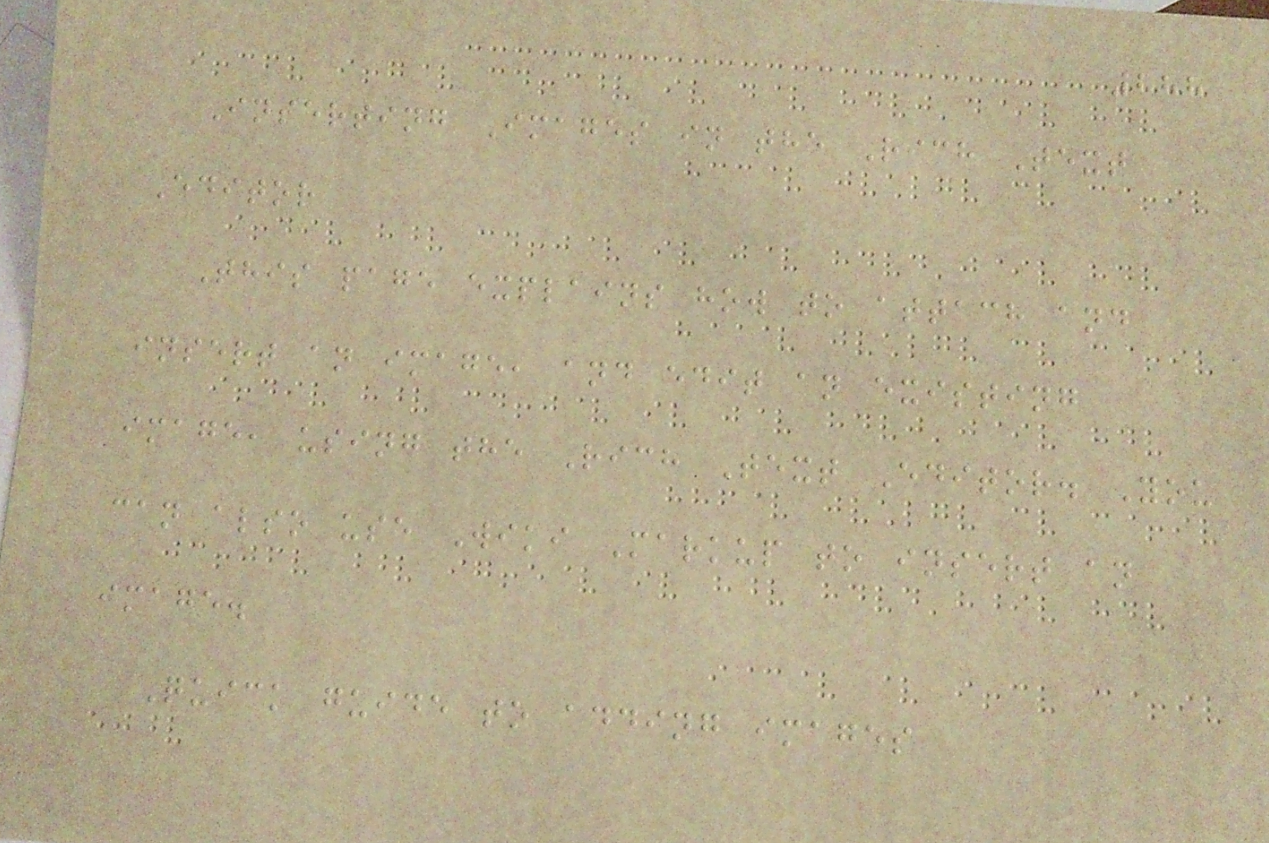288
Inserting Images in the Rich Text
Editor
This page explains how to attach and
insert an image, and edit an existing
image, using the Rich Text Editor. You
can also use Wiki Markup to insert an
image.
Quick guide to adding images
